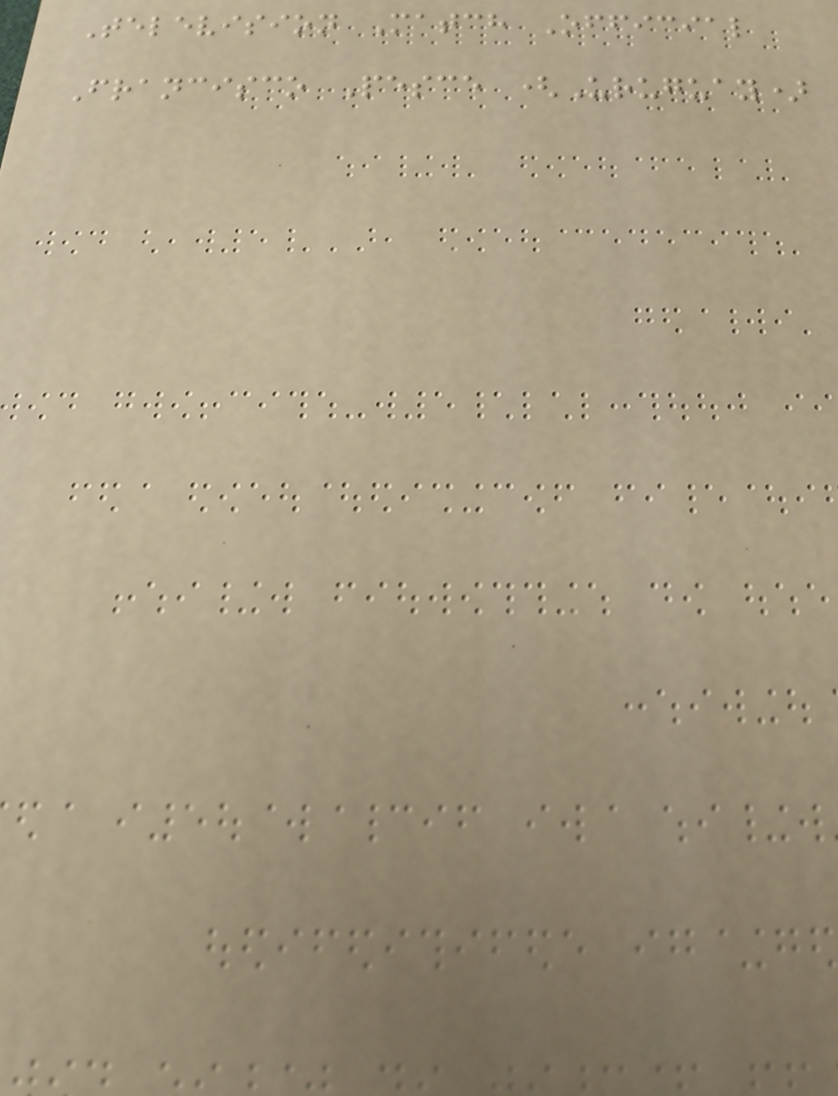Television Match Official
Francisco Pesce (Uruguay)
